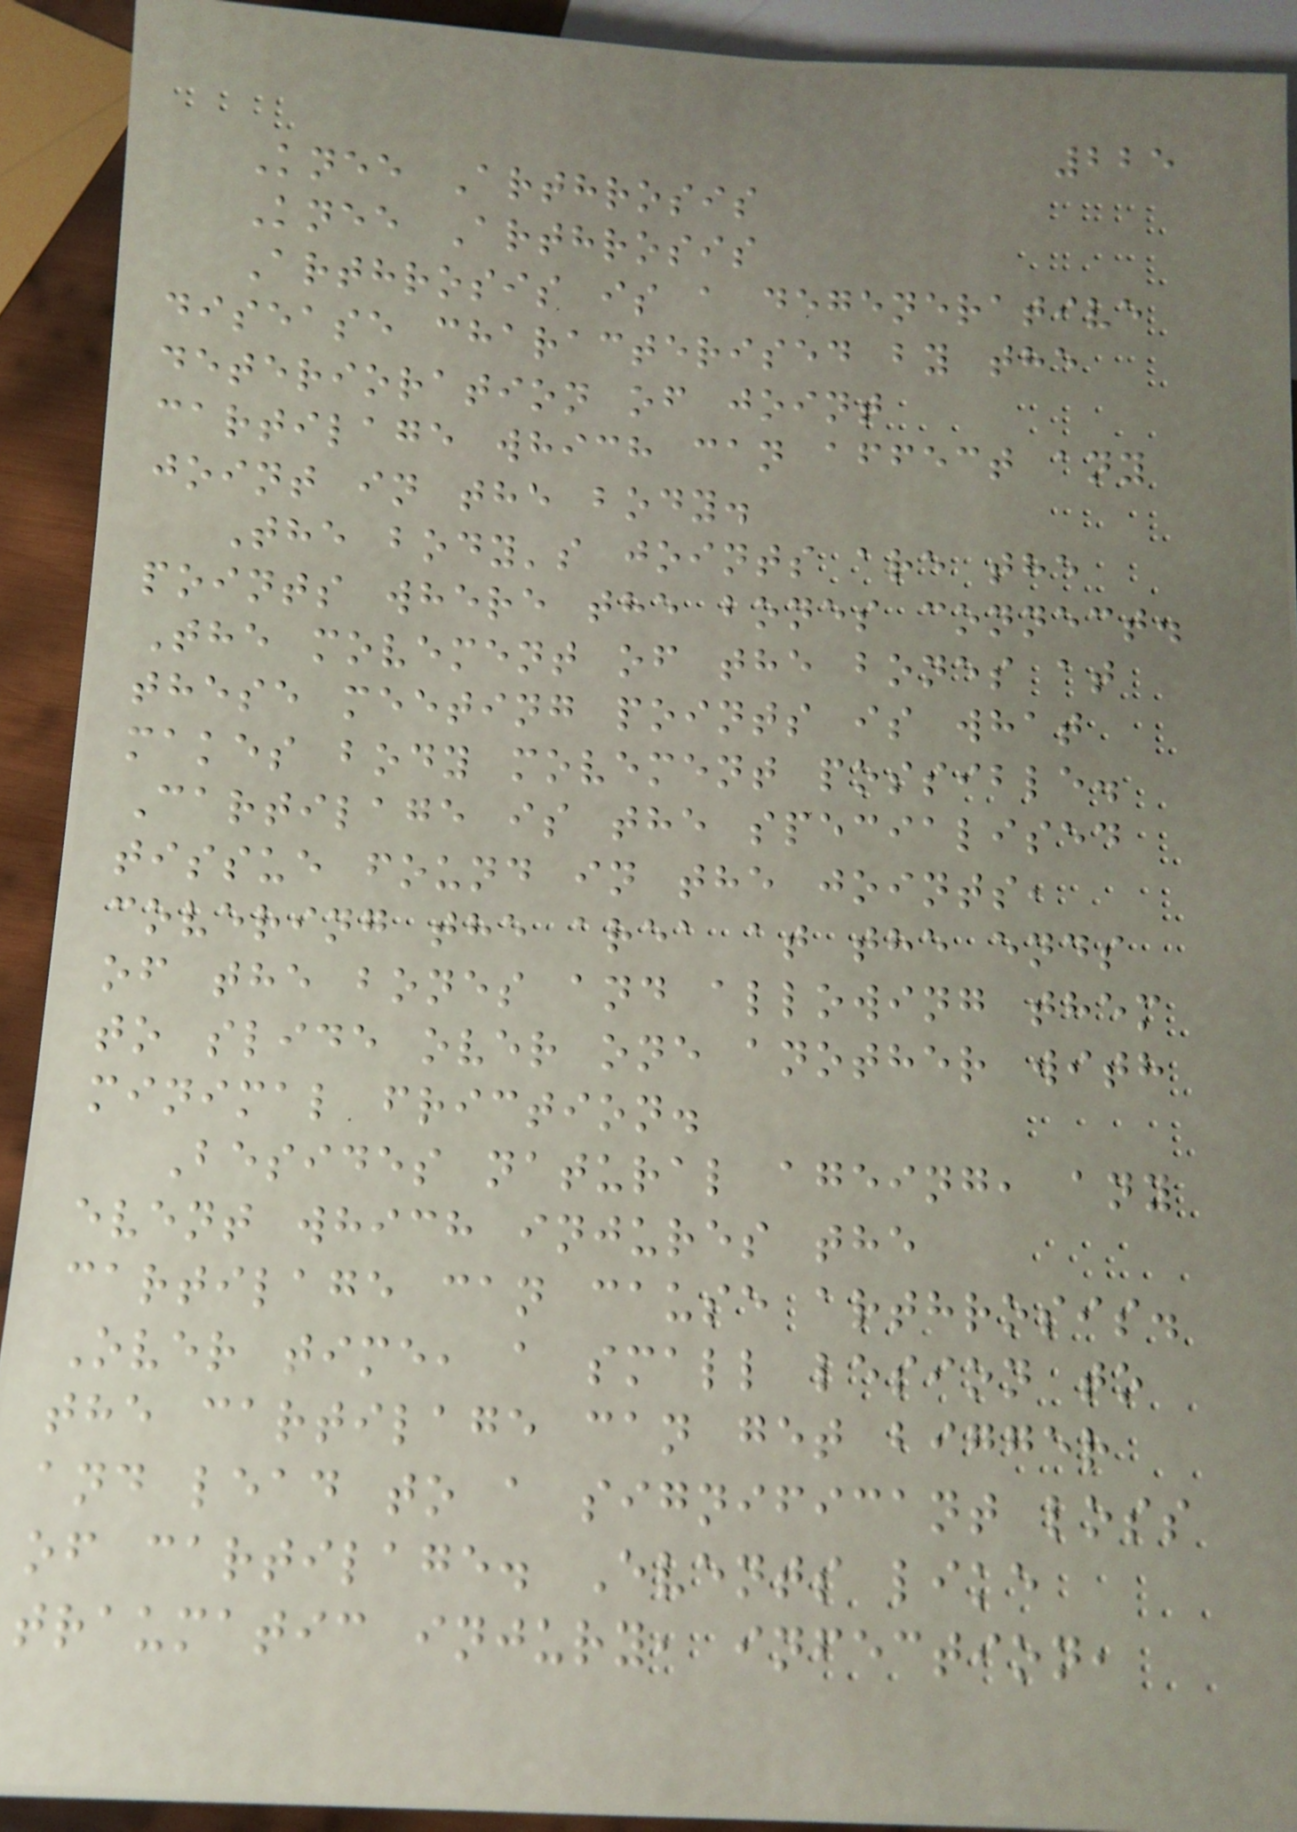225
Knee Arthrosis
Knee Arthrosis
Arthrosis is a degenerative
disease characterised by the
deterioration of joint
cartilage which can affect any
joint in the body.
The body's joints are the
points where the bones connect.
The movement of the bones at
these meeting points is what
makes body movement possible.
Cartilage is the specialised
tissue found in the joints,
covering the area at the ends
of the bones and allowing them
to slide over one another with
minimal friction.
Besides natural ageing, any
event which injures the
cartilage can cause arthrosis.
Over time, a small lesion to
the cartilage can get bigger
and lead to a significant loss
of cartilage. Events like
traumatic injury, infection,
